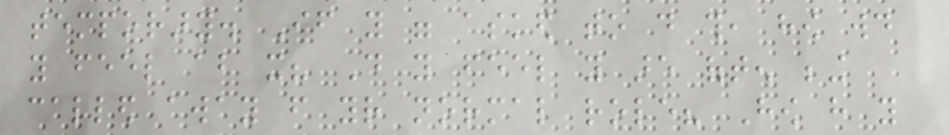temporary. If you were asked to do this, how would
you feel about it? Do you feel you are often being
called away from your normal role? How have you
